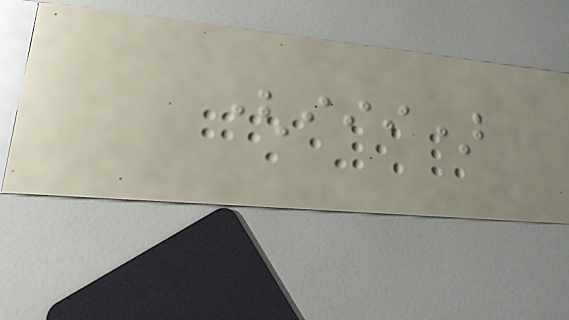(iii)
